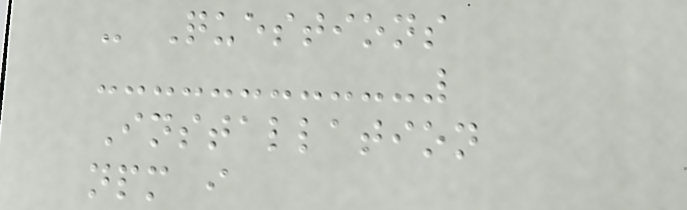- Questions
Installation
npm i
